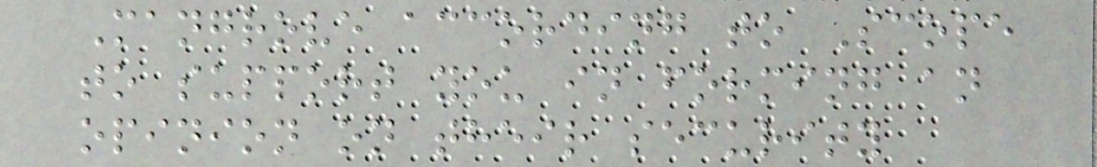Mangrove according to Scope
to support you in forming an
opinion on their security
